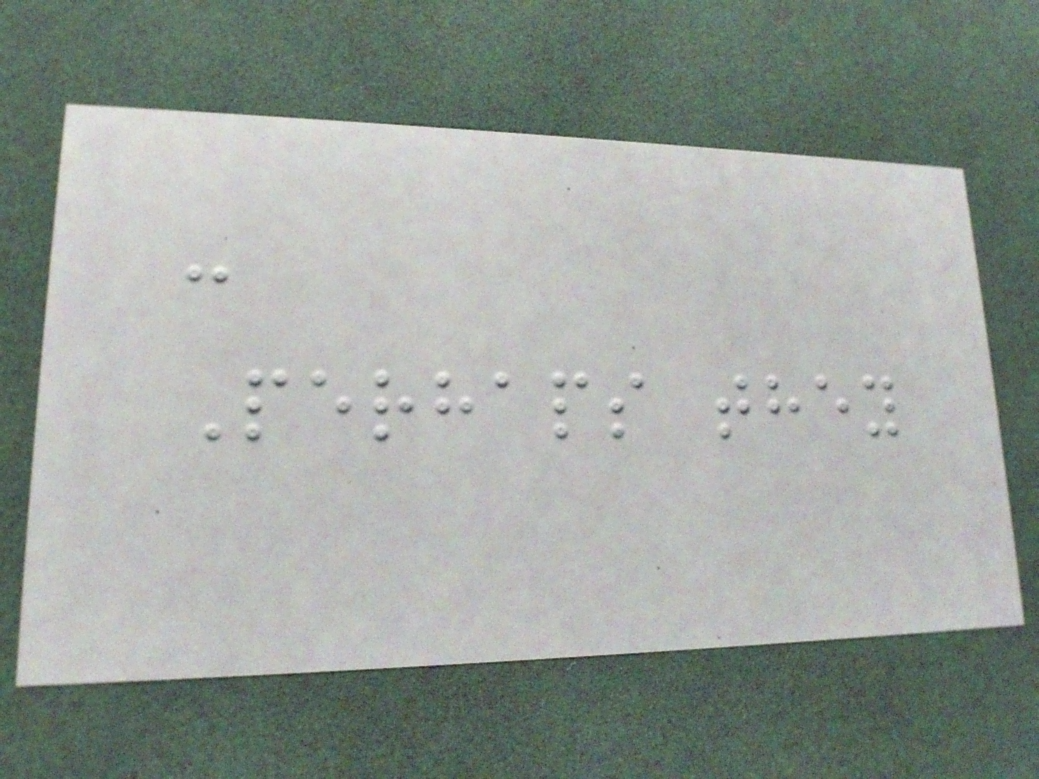-
Perhaps they
